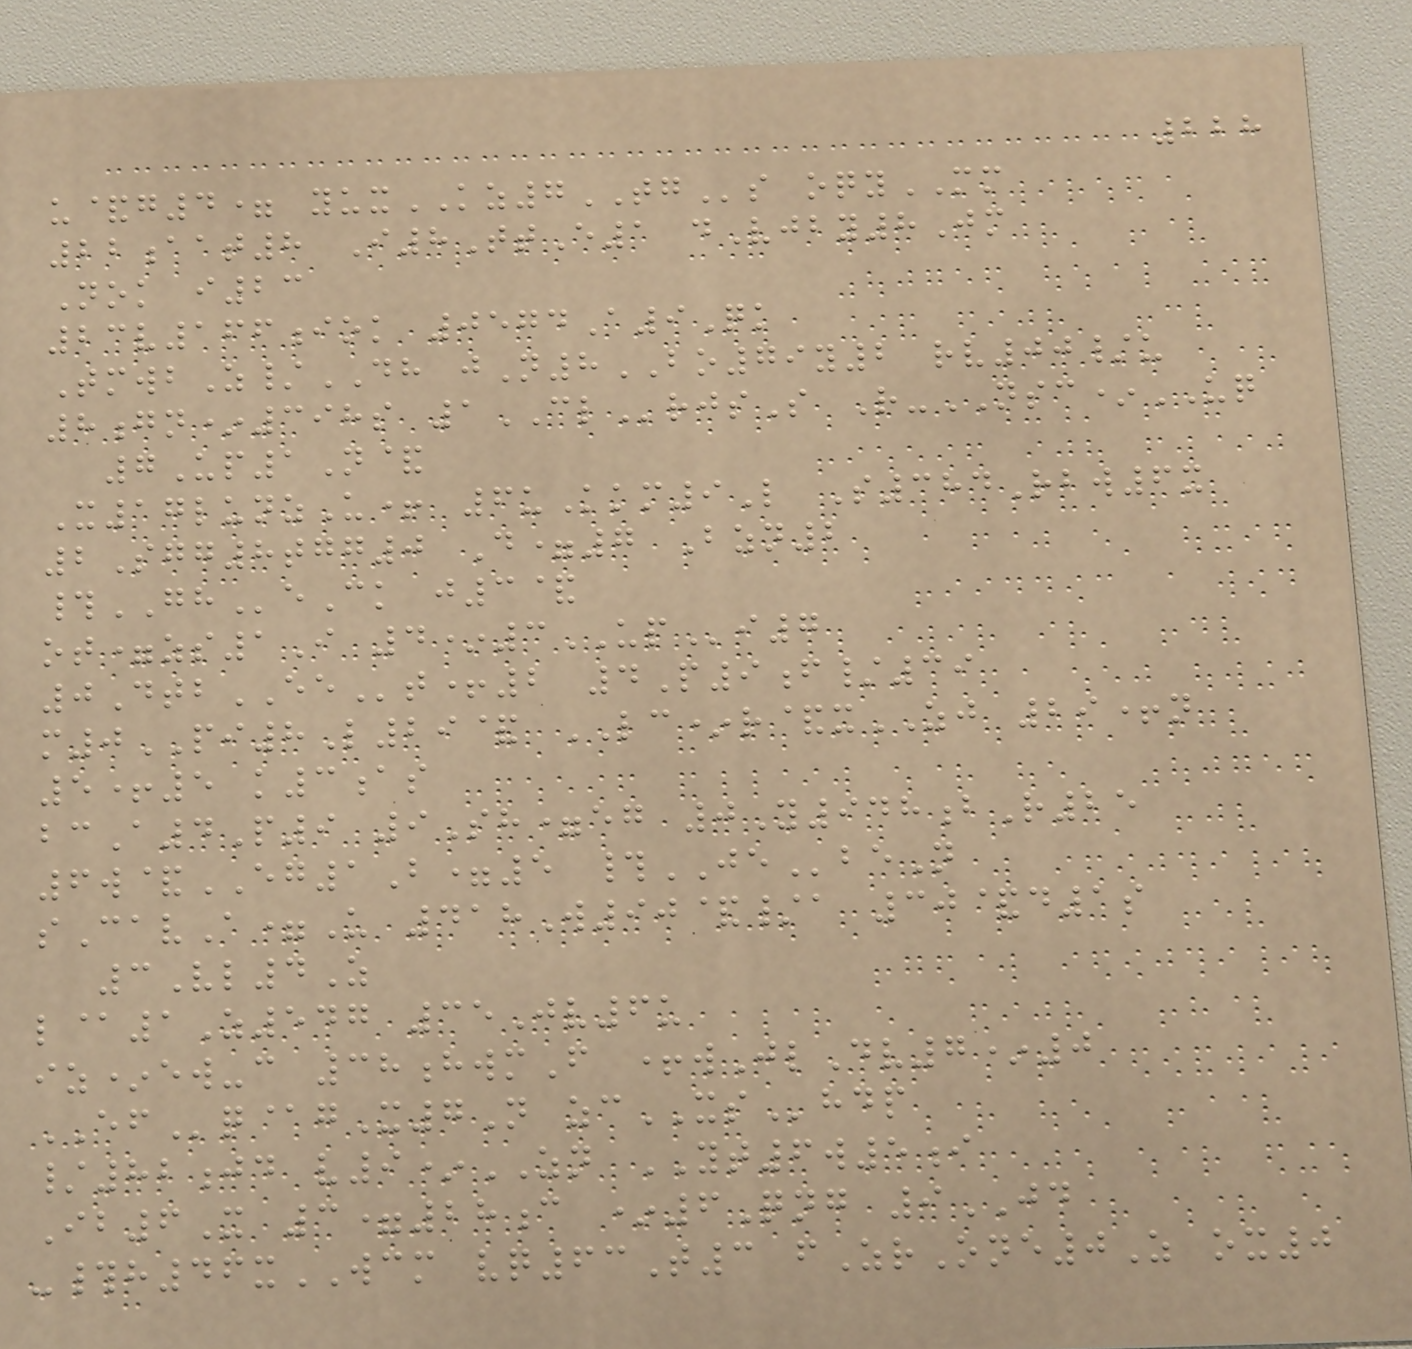228
u&g4= yuxKZ7TGs oqyMM
22aat8 I8TtE1 dVjby8Jm
Nok i23
23v166iok 0574A9Qk
TmwbZ/DH jN8BO79y2 rv00/u
8gn*398s 1CLrjsS R-NSC*UQ
7Up1N&
X17lunzU+ 6uKkm9L S384Rbw6x
2Sgg8tgg0 D=7 Bzn2
#GHeCk j3&
ot=zs1I 4*3UPi7
0DtbEEt+2 4P9f/39
m0PI8L29& LC*r&xZJ 29+n
5+5 k3as
bcA4P9 9Sh=eg 0Y948bR25
6w&EG1B=5 #JEbeN
sCavA=U 418W90&/a 30&d1s
3Vl4Z
l@1Z547 35Jv6u
iz*ew-c 38hwmF +wJlDv7*0
EFq@gX7N zcXShdp
/82jd v9*ZN YT6w5i
Ib6X 3=28c *6Qng 9JD
-#h46xWCM vq63T3 fZrOne0Z ox0
